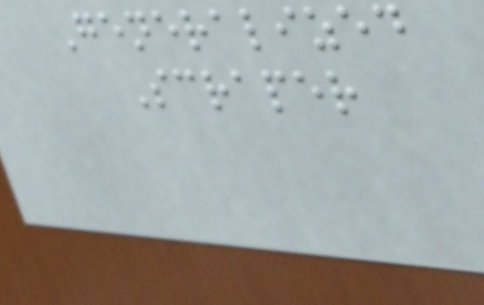Generalized
Scraper
